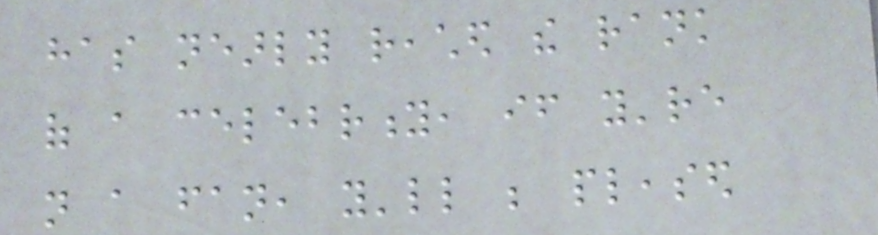has nearly reached the rank
of a celebrity, if you're
not a fan, you'll be pleased
